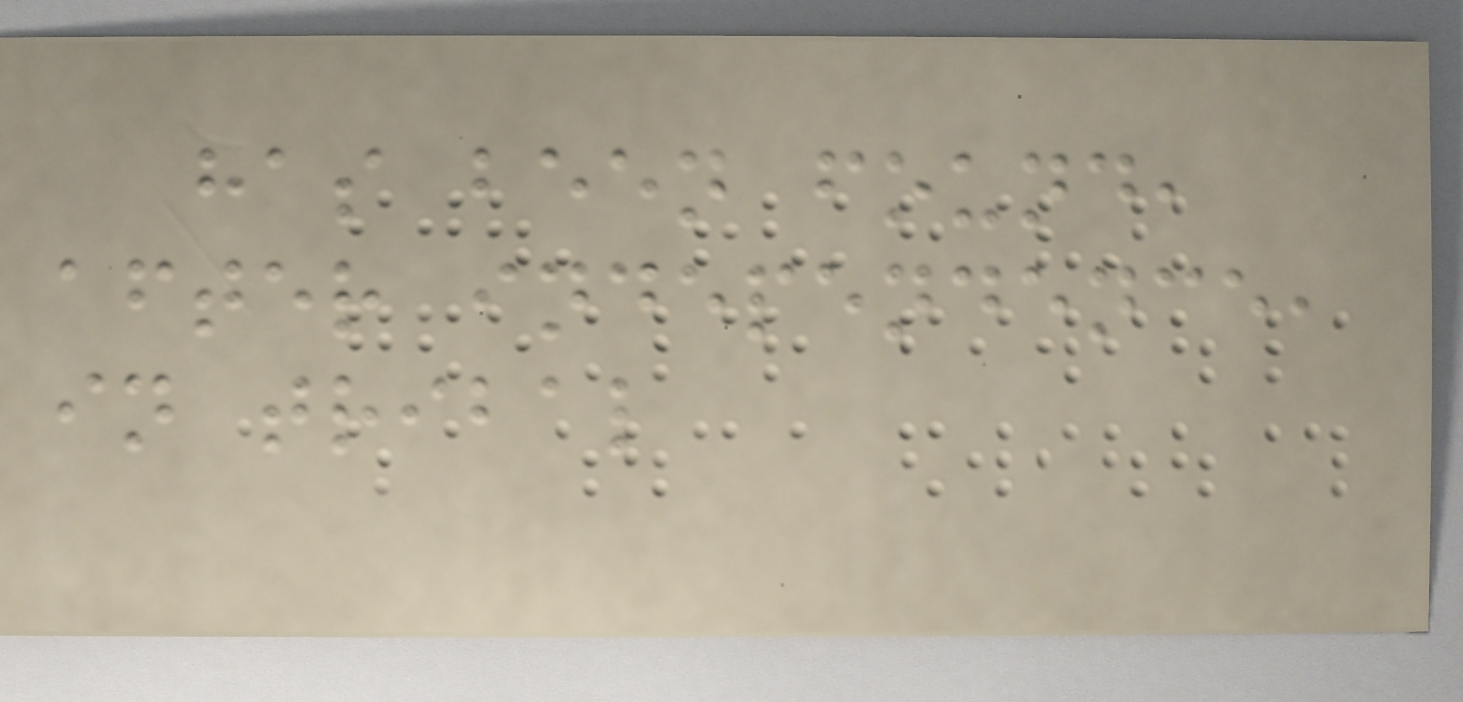has been found,
after independence,
in tribal
